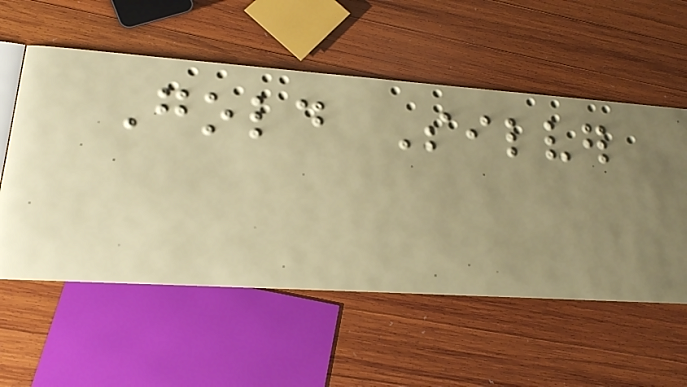Gold Silver
